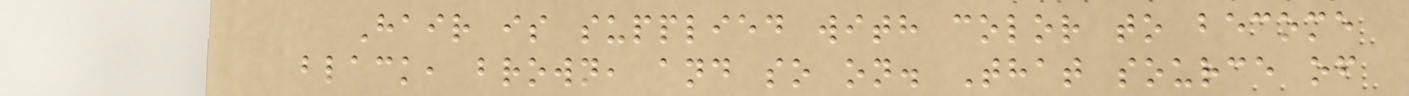Hair is supplied with color to become
black, brown, and so on. That source of
